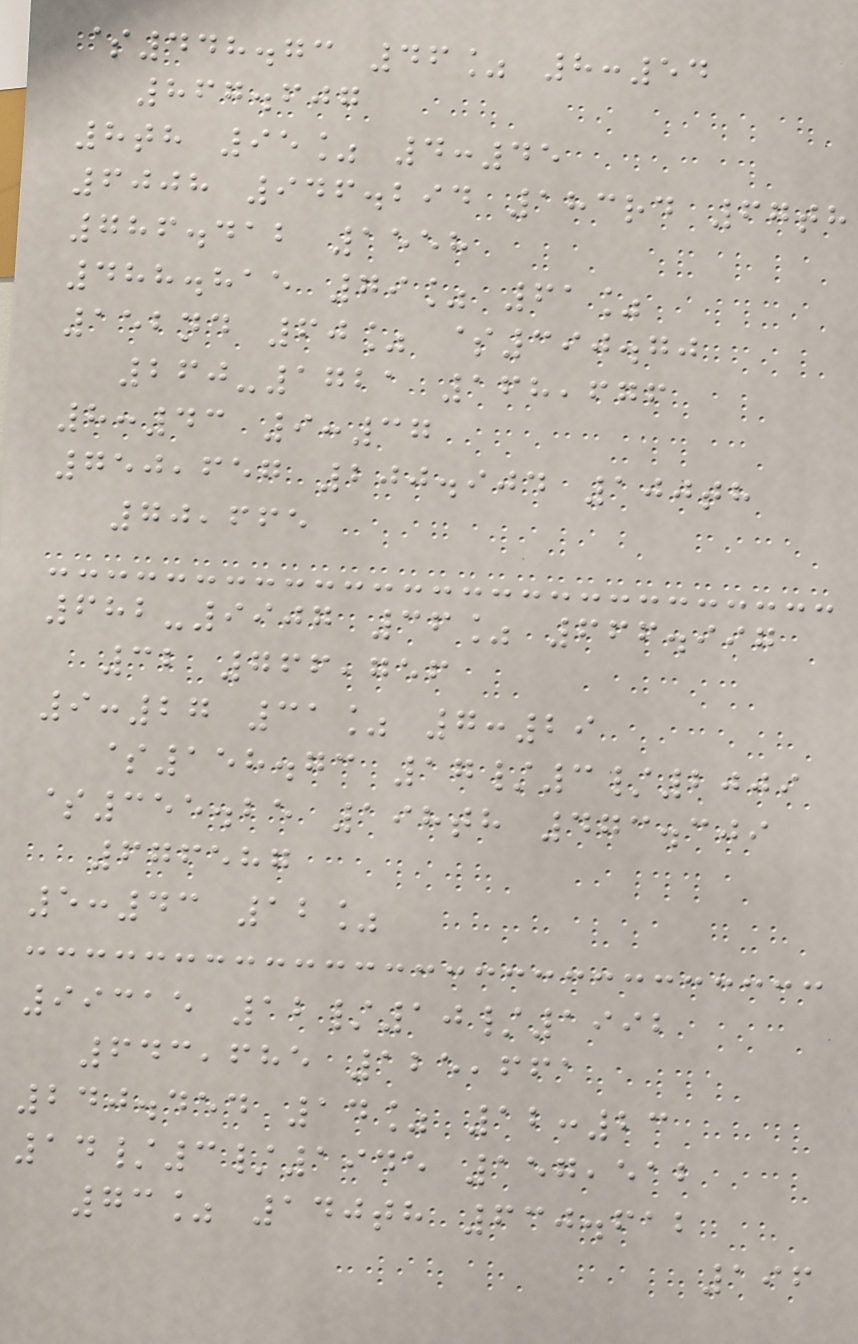$448.73 46% 8:54
867.607
8th 95% 4:45
6008 946.294 183rd 67th
786.412 1558
488.815 79% 61%
152nd 60% $390.70
260-1721 168,676
8:43 9:37
750,657 200.904 100th
70,665
682-9907 36% 666.997
32 766,756
9:27 31% 7:29
$158.73 17/3/2009
$355.25 198th 473.309
676587
5:43 12%
99315 12/10/1992
643,685 125,661
240.454 14% 12:23
14/3/1945 157,512
73% 140th 630.612
196
